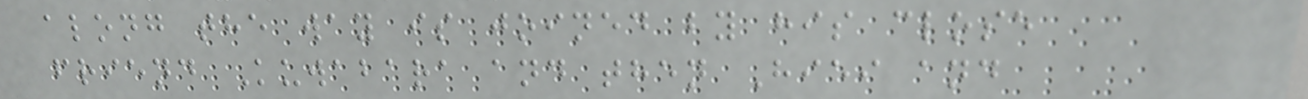along the way is joined by his close
friend Kuwabara and then Hiei and
